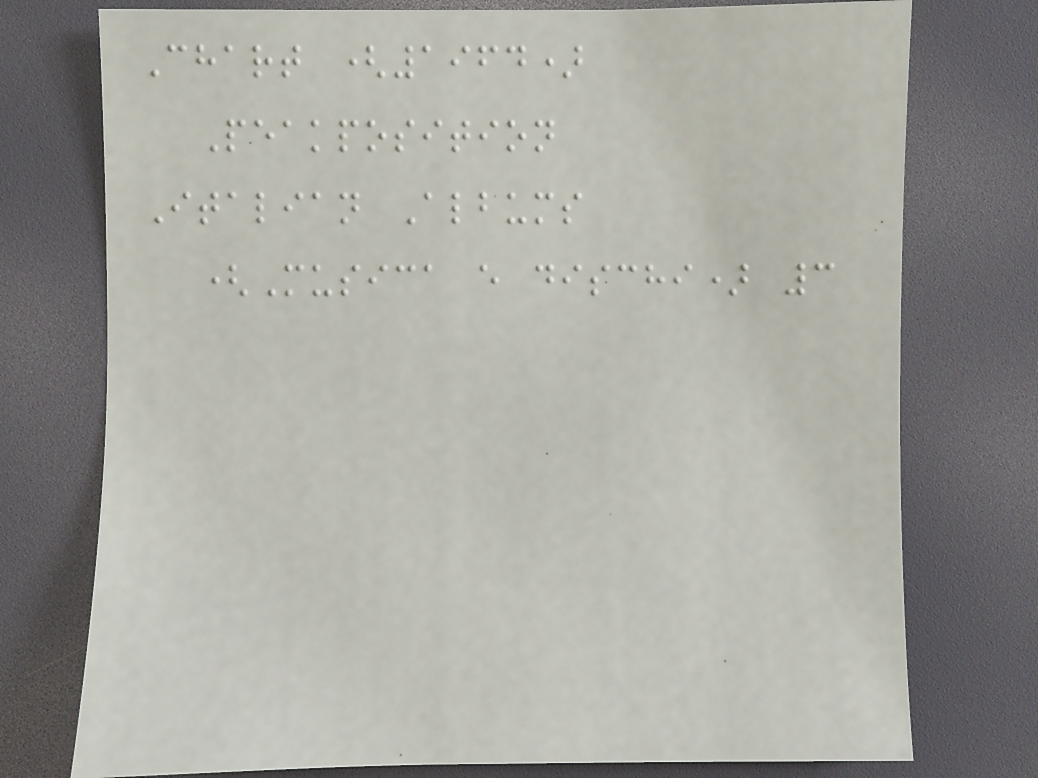Chart (1964)
Peakposition
Italian Albums
(Musica e dischi) 3
